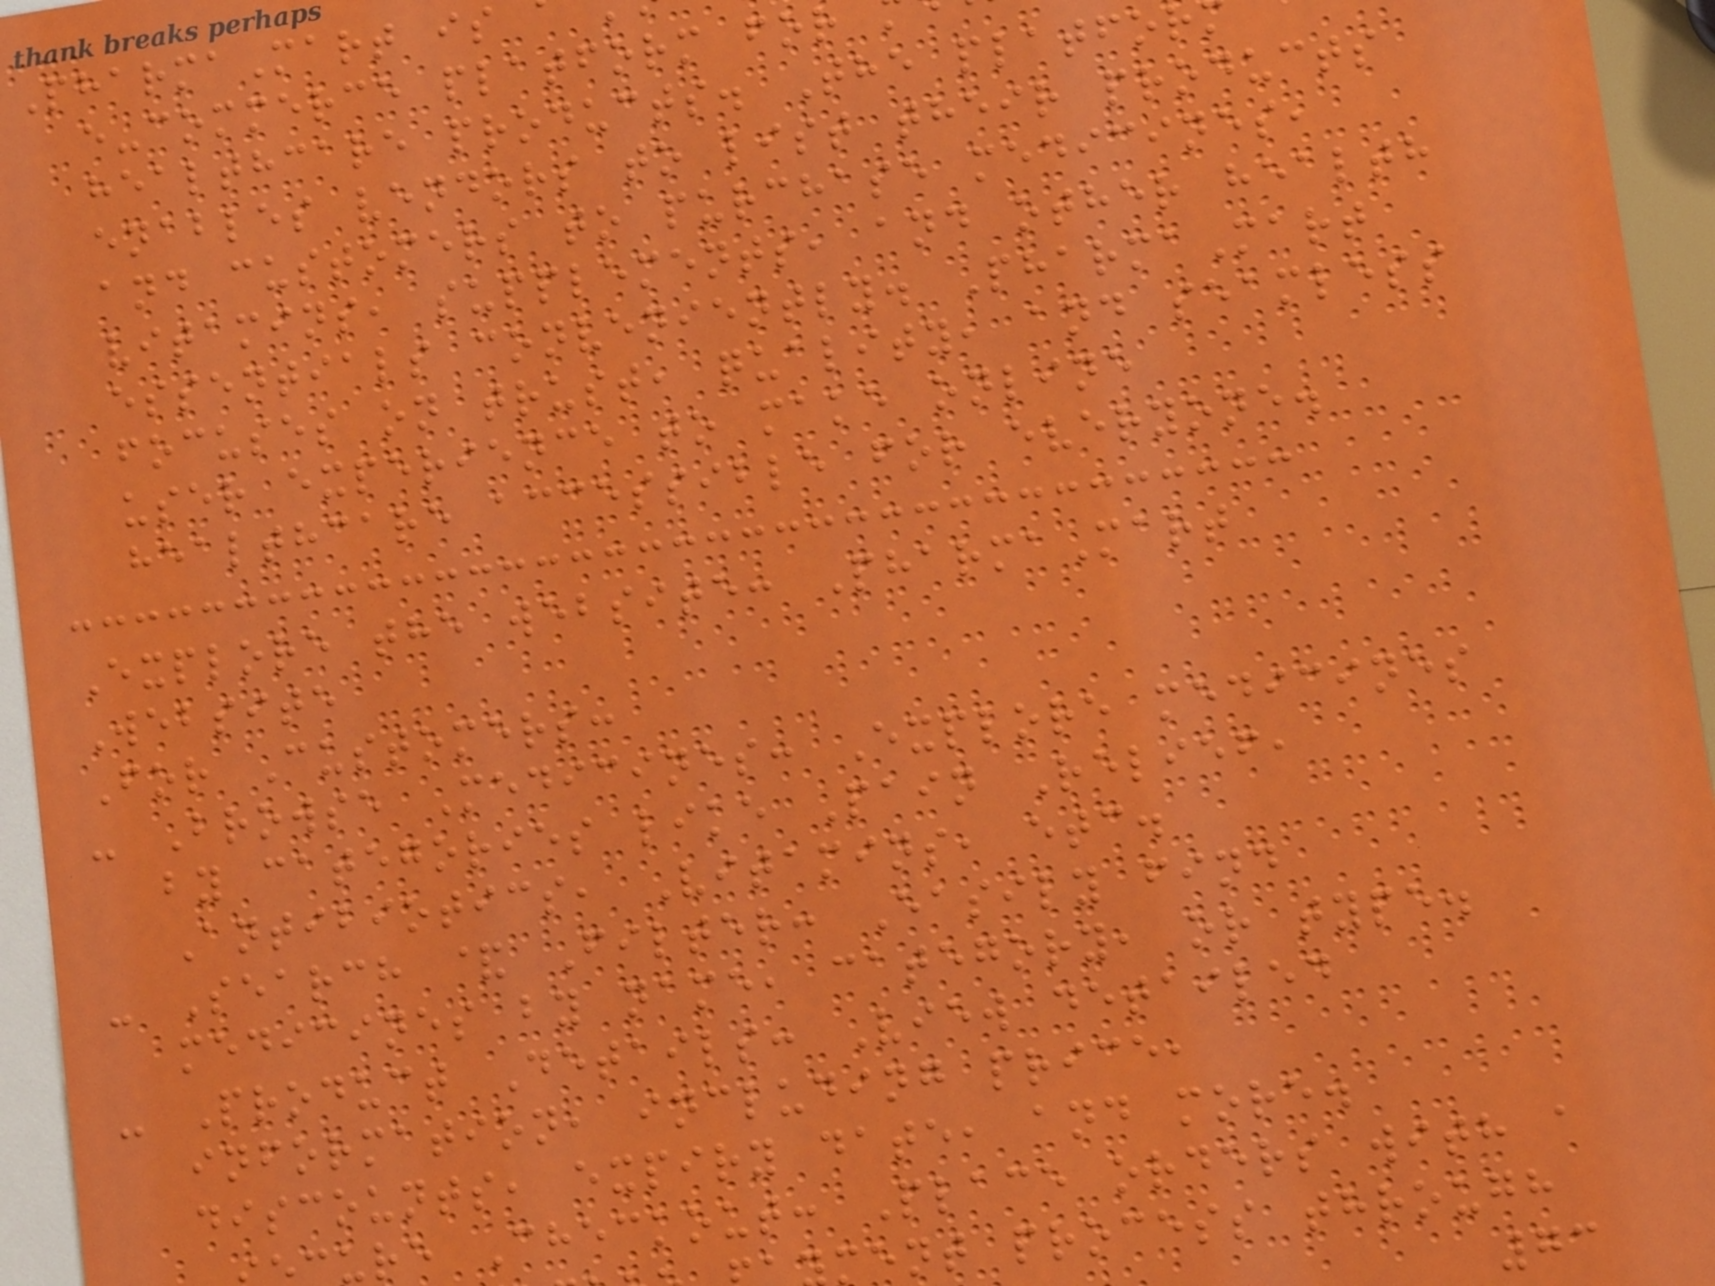PharmaMart is
e-commerce platform for
healthcare products. The platfor
enables vendors to list their products
and customers to purchase medicines,
vitamins, supplements, and other health
essentials conveniently. PharmaMart
focuses on trust, quality, and seamless
user experience to make online
healthcare accessible for everyone.
Explore the website: PharmaMart
Website
For Customers:
- Browse Medicines: Explore medicines
by categories like Pain Relief,
Antibiotics, Vitamins, etc.
- Search & Filter: Easily find
medicines by name, category, or type.
- Product Details: View detailed
information, including price,
discounts, expiry date, and more.
ure Checkout: Place orders with a
ment process through
73
